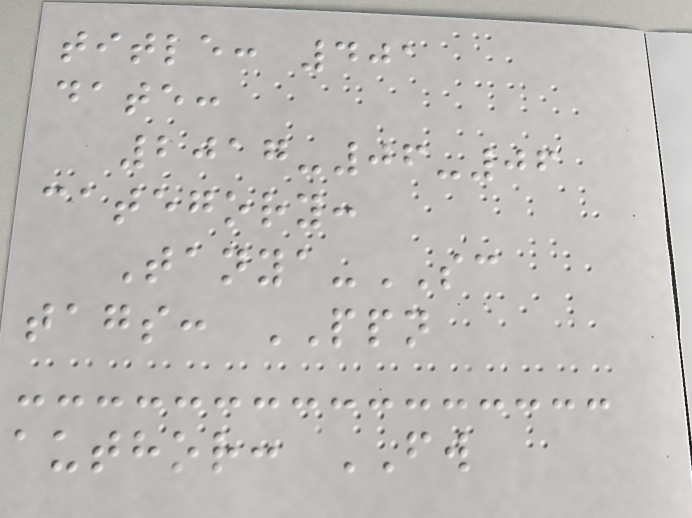title: 401
date:
2017-06-06
category:
Tanya-SC
tags: PPN
author: FW
